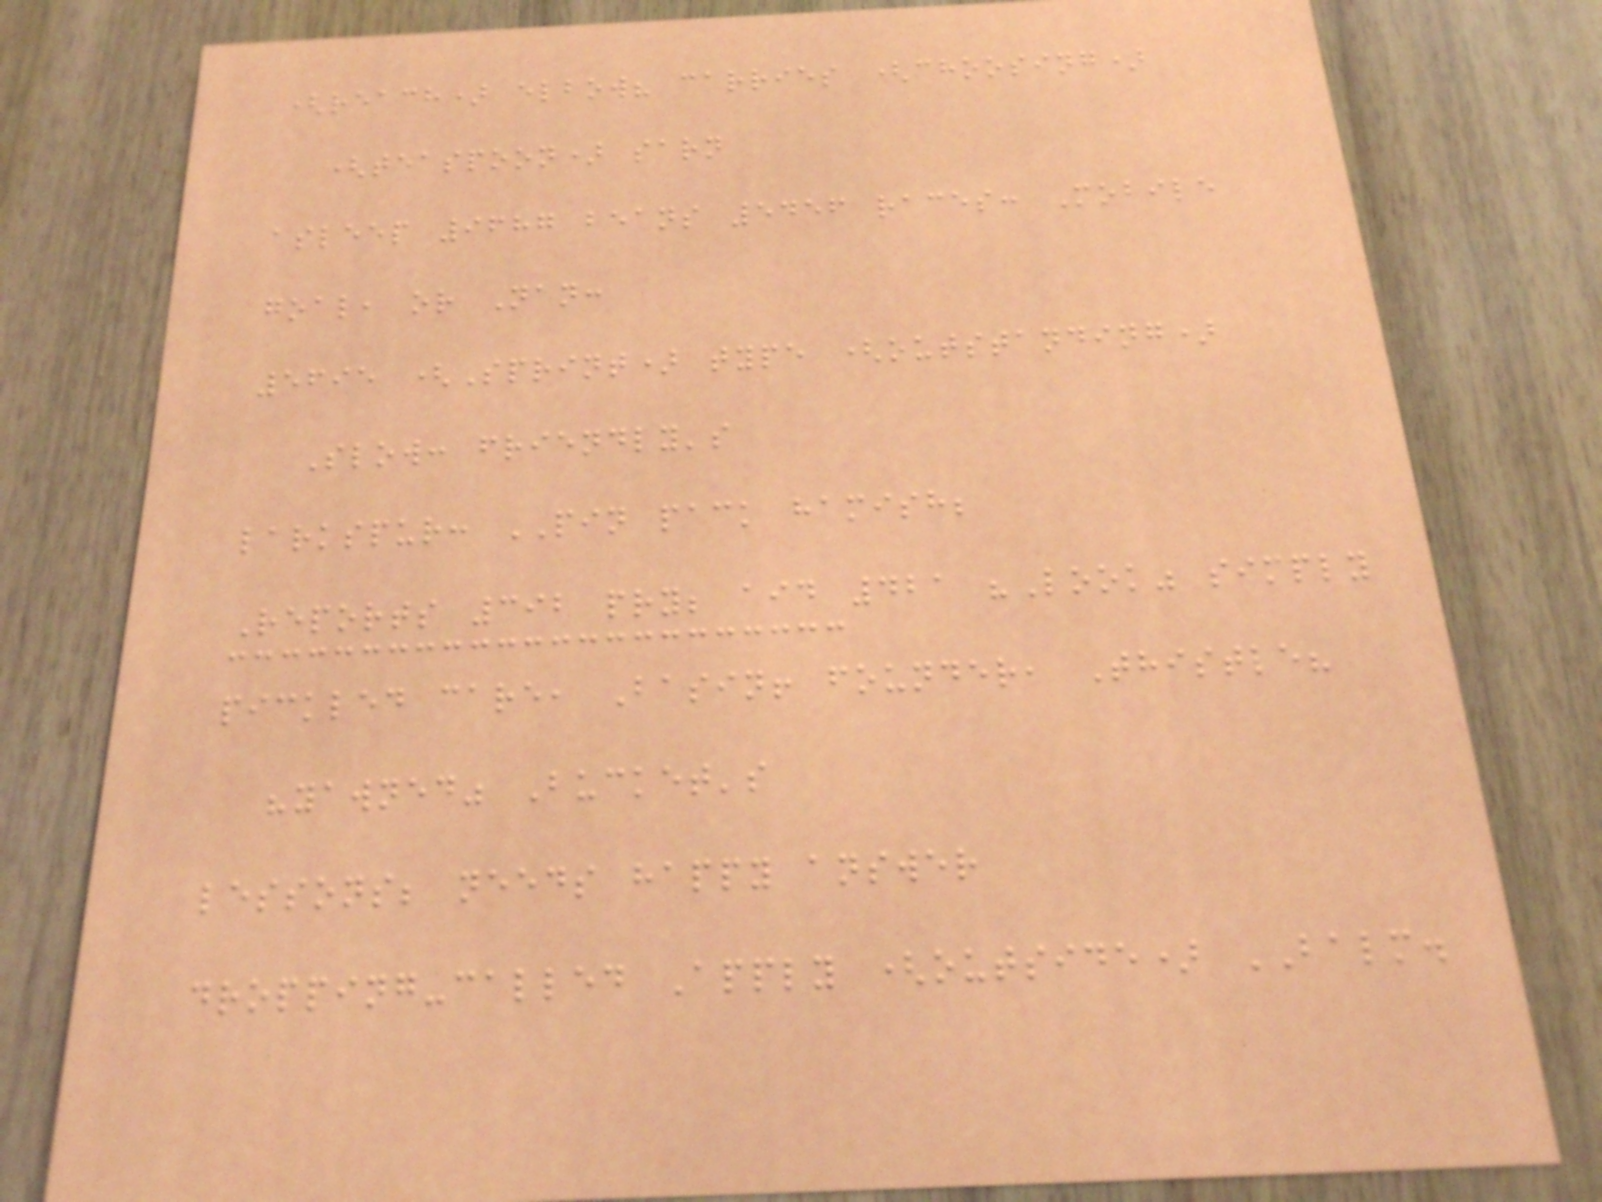(reach) elbow? carries (choosing)
(teaspoon) sarn
asleep 9687 beans 5456 races: Mobile
goal, or Nan:
5695 (Sprint) type (outstanding)
Slow: friendly's
larkspur: PIN pack hamish;
Reports 392 pry; aid 421 "Look" simply
pickled care, Basin! founder, Thistle?
"yawned" Bucket's
lessons; needs happy answer
dropping-called Apply (outside) BALM.
